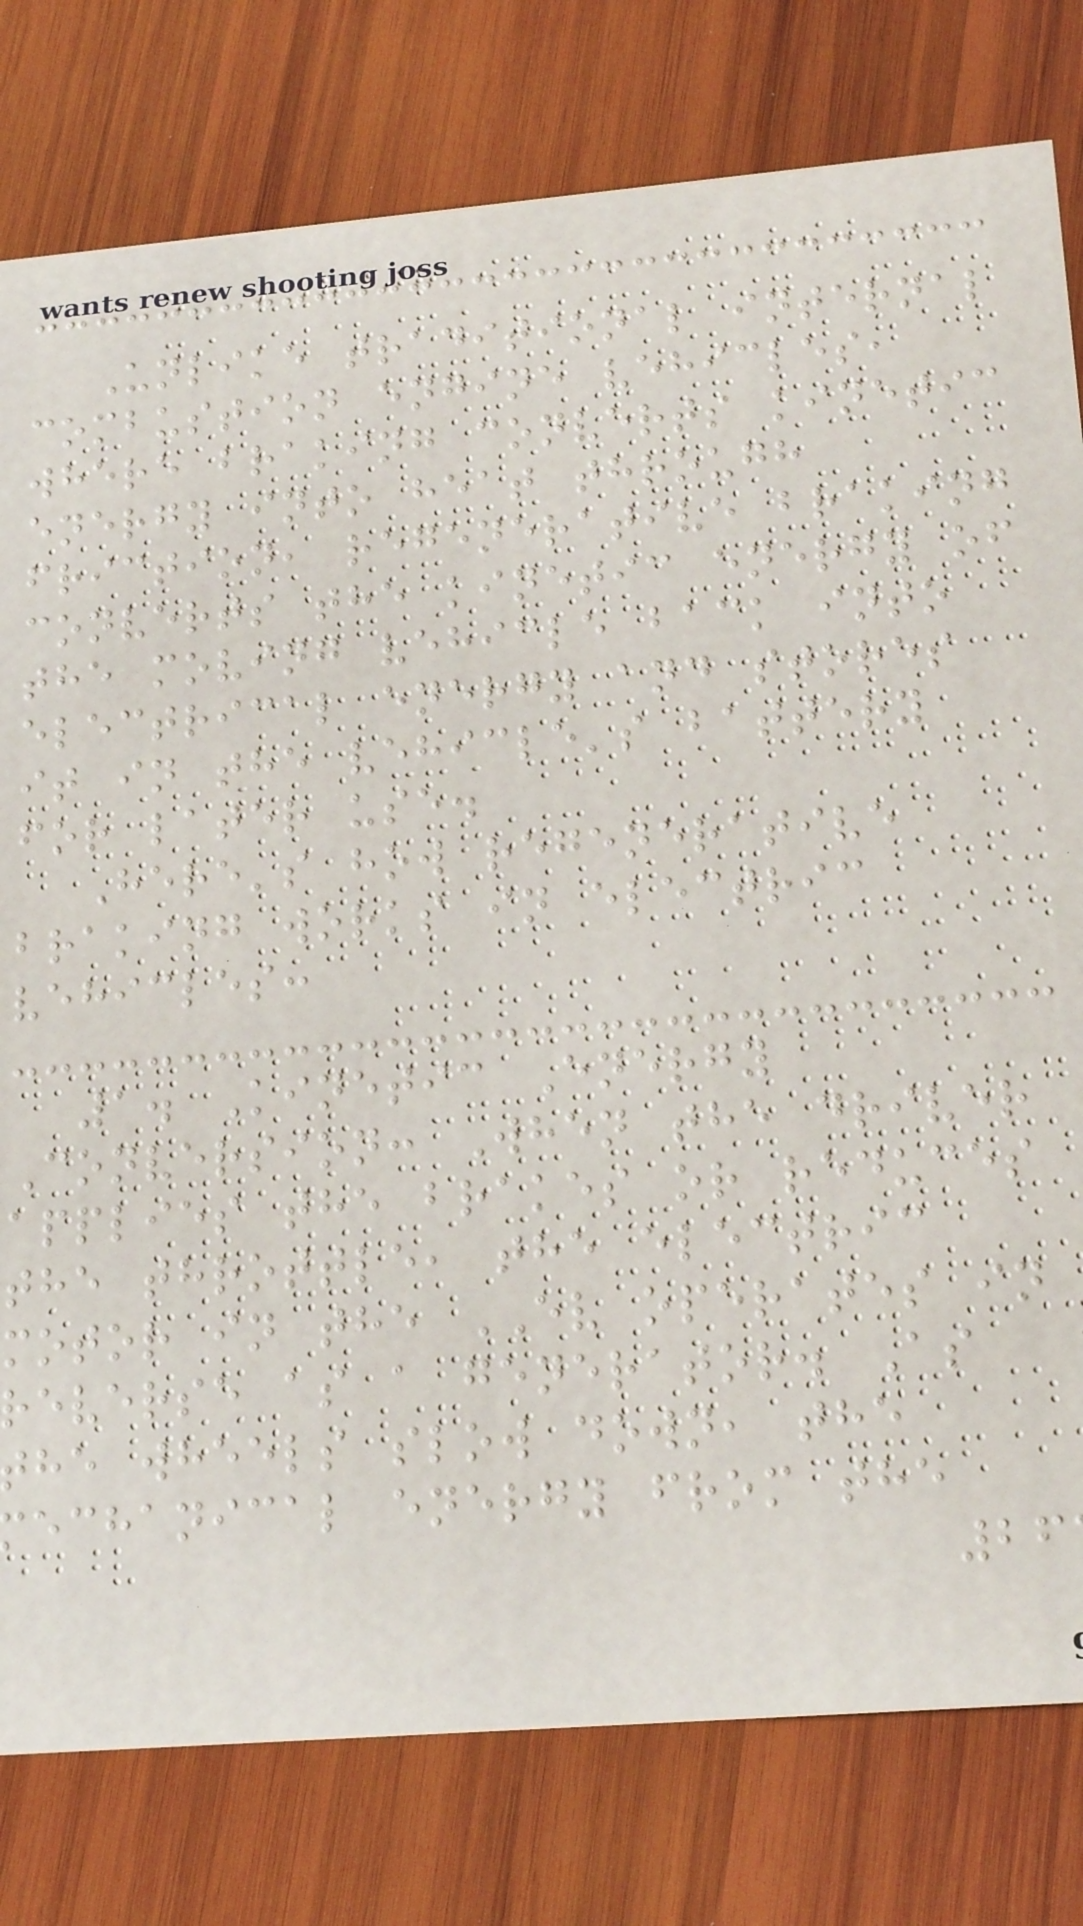Unlike traditional internal
combustion engine vehicles,
where braking converts kinetic
energy into heat through
friction, regenerative braking
converts the kinetic energy of
the moving vehicle back into
electrical energy and stores
it in the vehicle's battery
for later use.
Here's how regenerative
braking works in electric
vehicles:
1. Kinetic Energy
Conversion: When the driver
applies the brakes or reduces
the throttle, the electric
motor in the EV operates in
reverse as a generator. As
he wheels slow down, the
echanical energy from the
